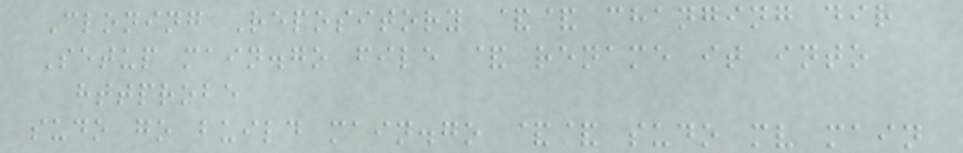Cloning Repository && changing dir
Setup main.go file & rename it into
httprobe
sudo go build main.go && sudo mv main
